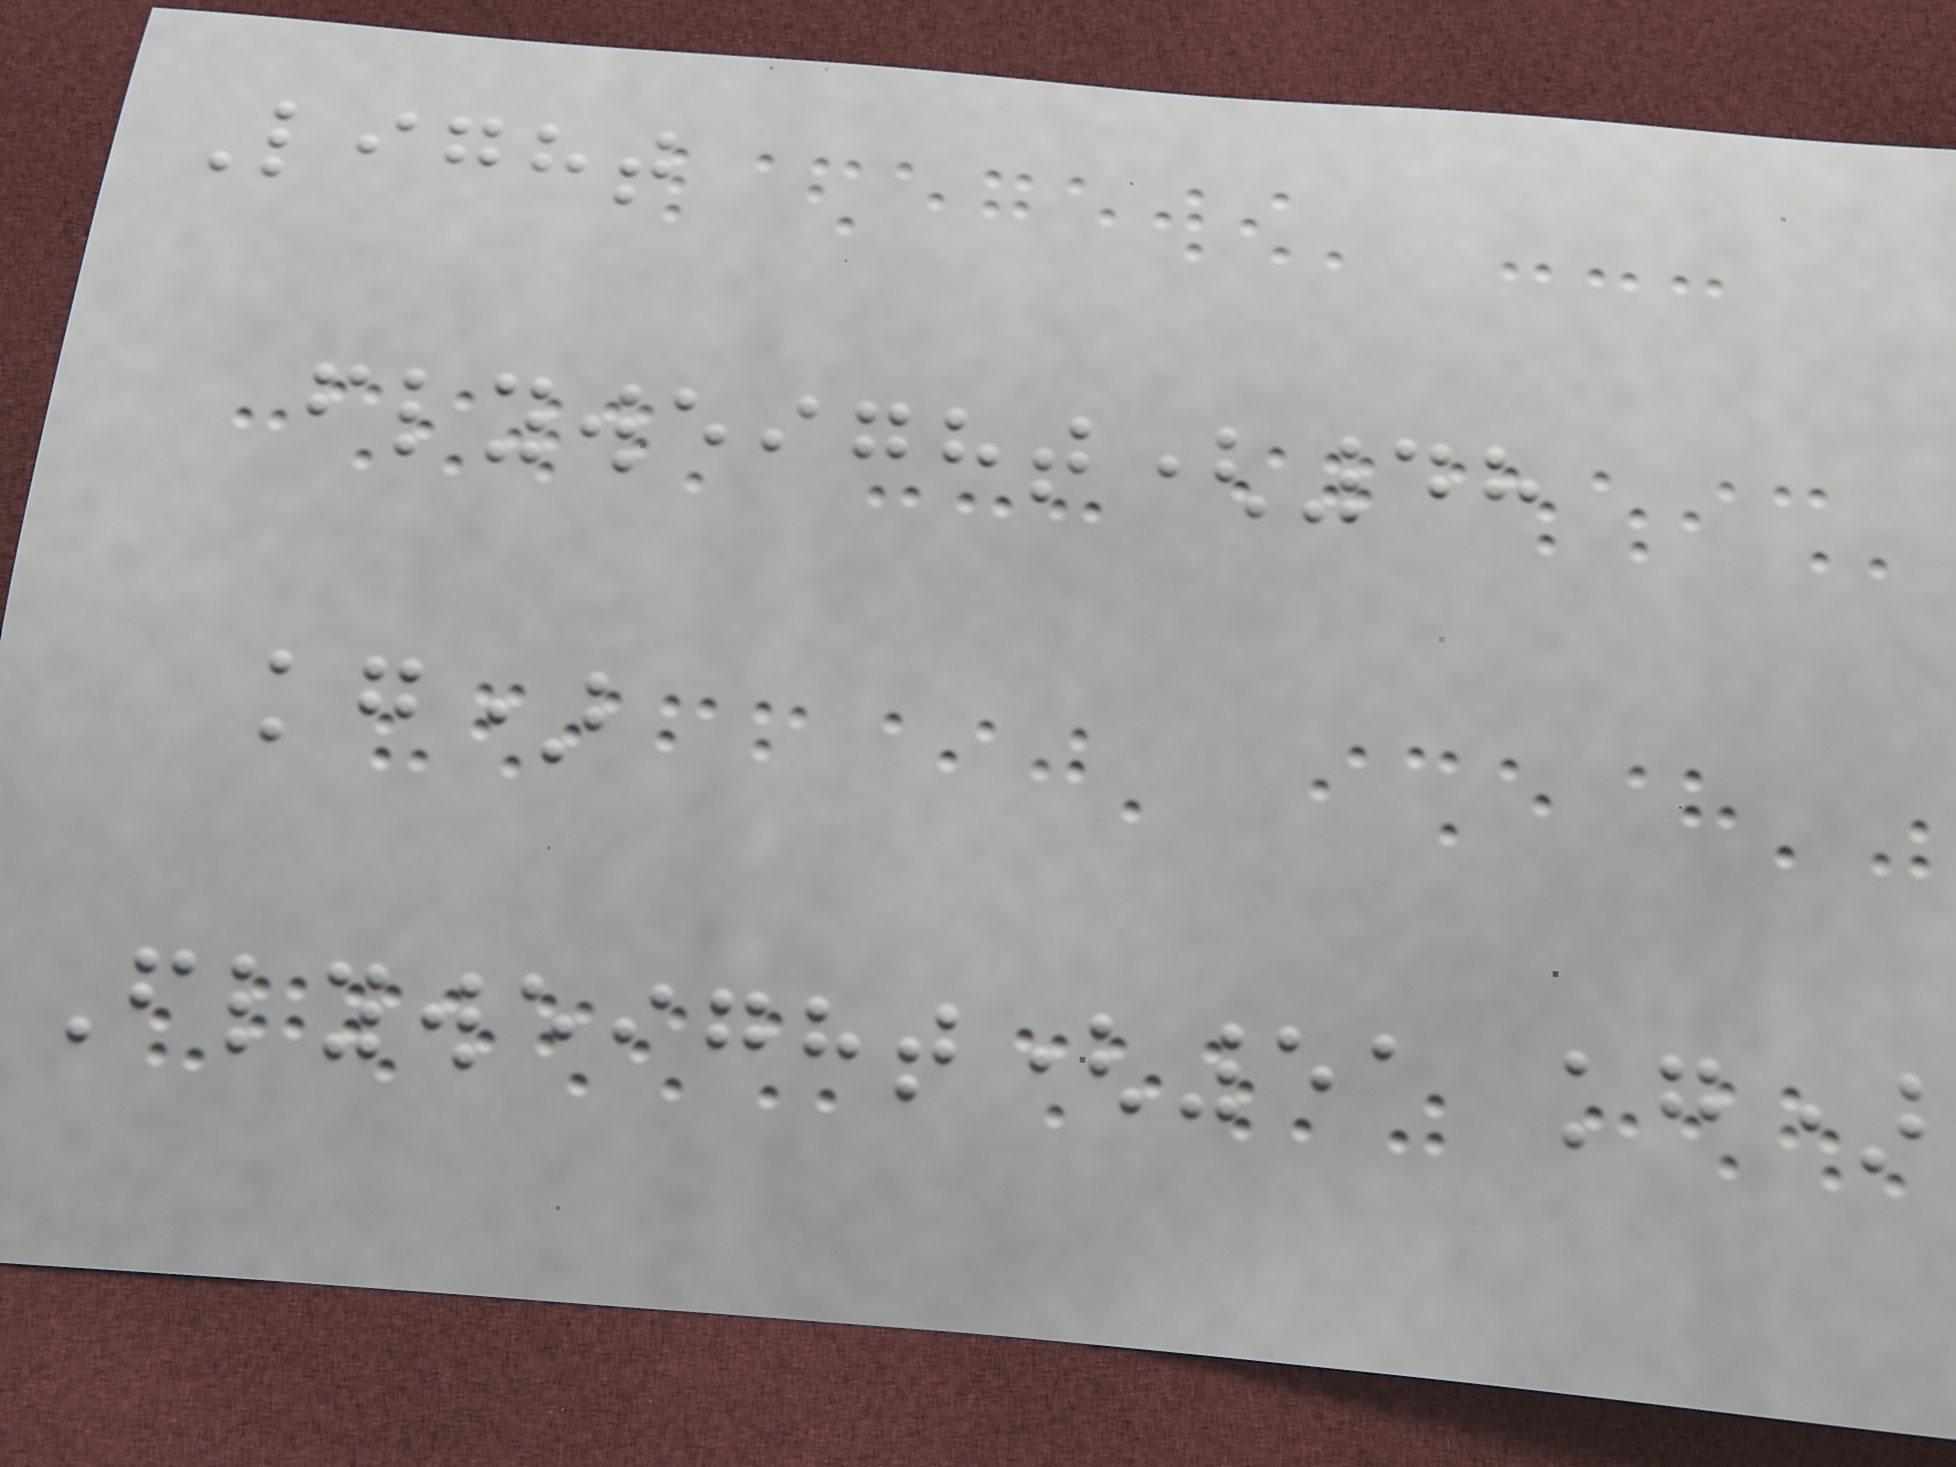Light
flyweight(48
kg)
Flyweight(51 kg)
